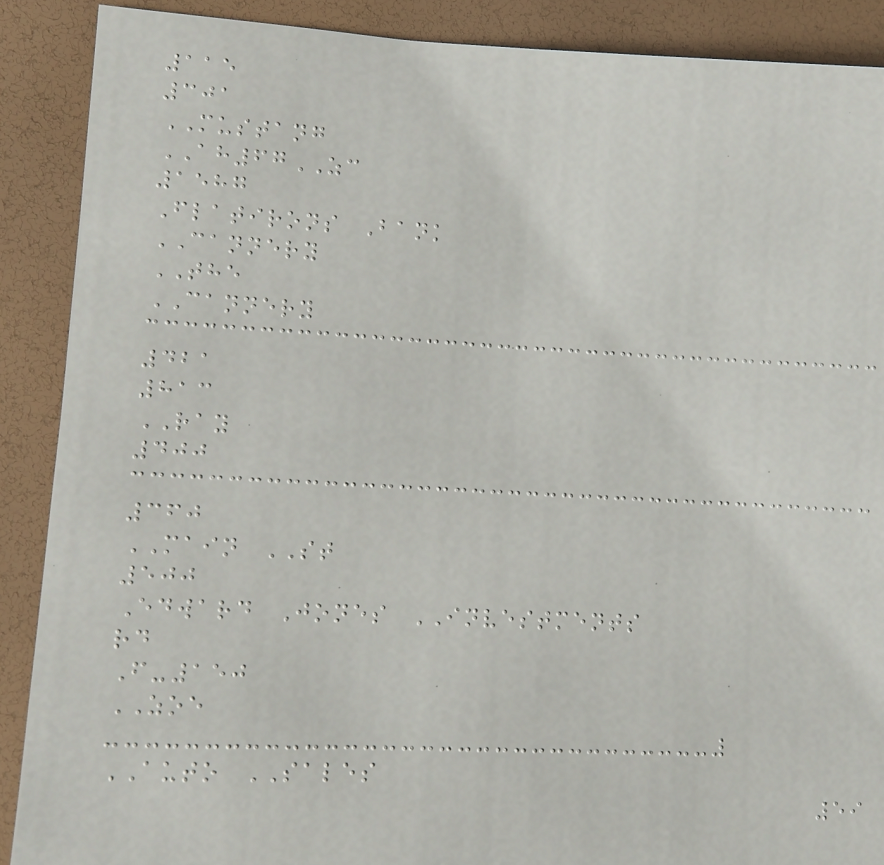115
301
MUSTANG
AH67ZC
1587
Flatirons Bank
CANNERY
THE
CANNERY
421
813
RAY
400
360
MAIN ST
500
Edward Jones INVESTMENTS
rd
F-150
ZOE
AUTO SALES
59
